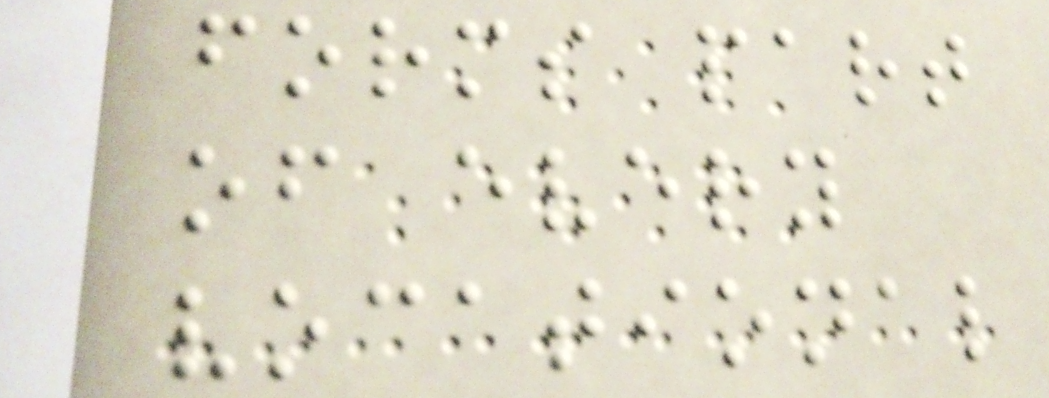forms part
of every
vocational
